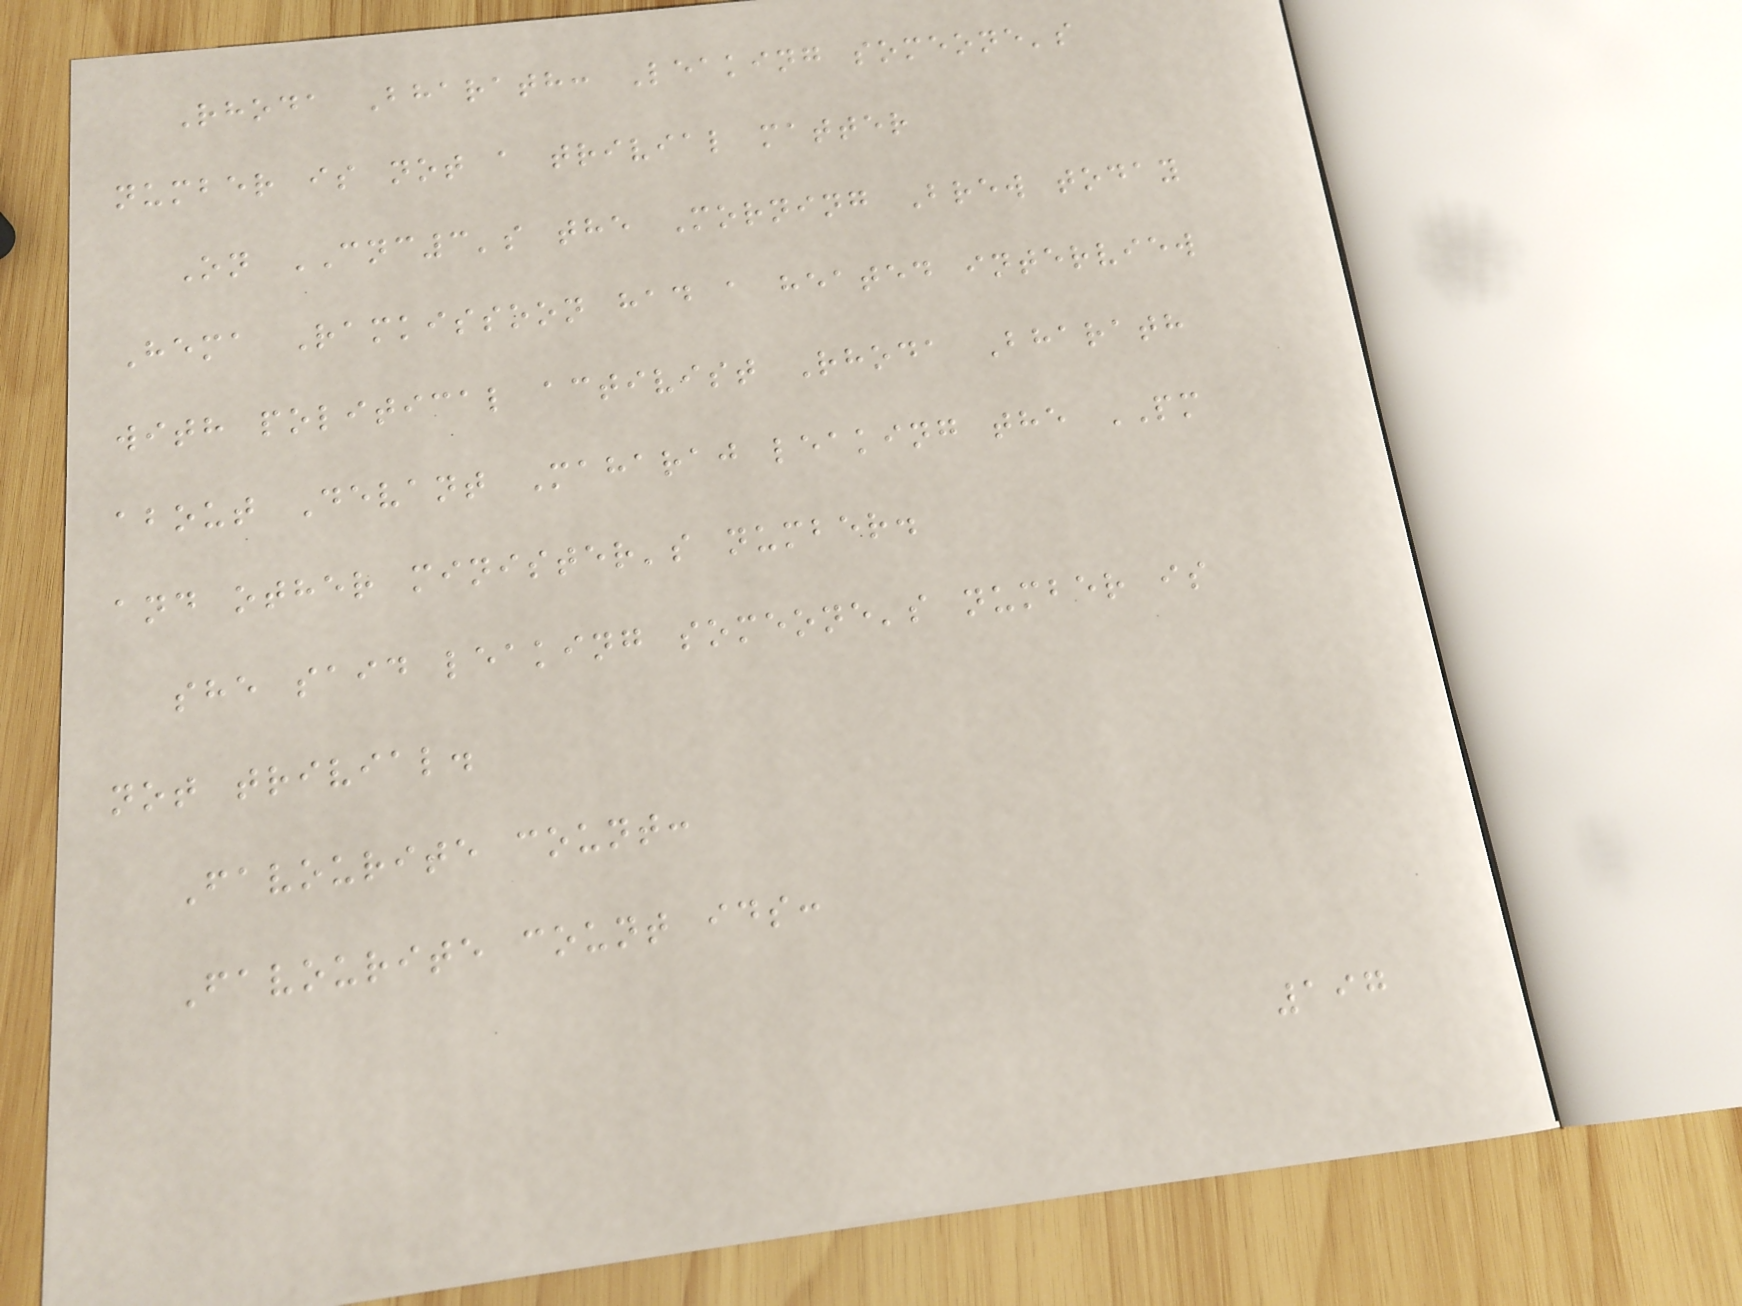Rhoda Bharath: Leaking someone's
number is not a trivial matter
On CNC3's the Morning Brew today
Hema Ramkissoon had a heated interview
with political activist Rhoda Bharath
about Devant Maharaj leaking the PM
and other minister's number.
she said leaking someone's number is
not trivial.
Favourite count:
Favourite count ids:
197
